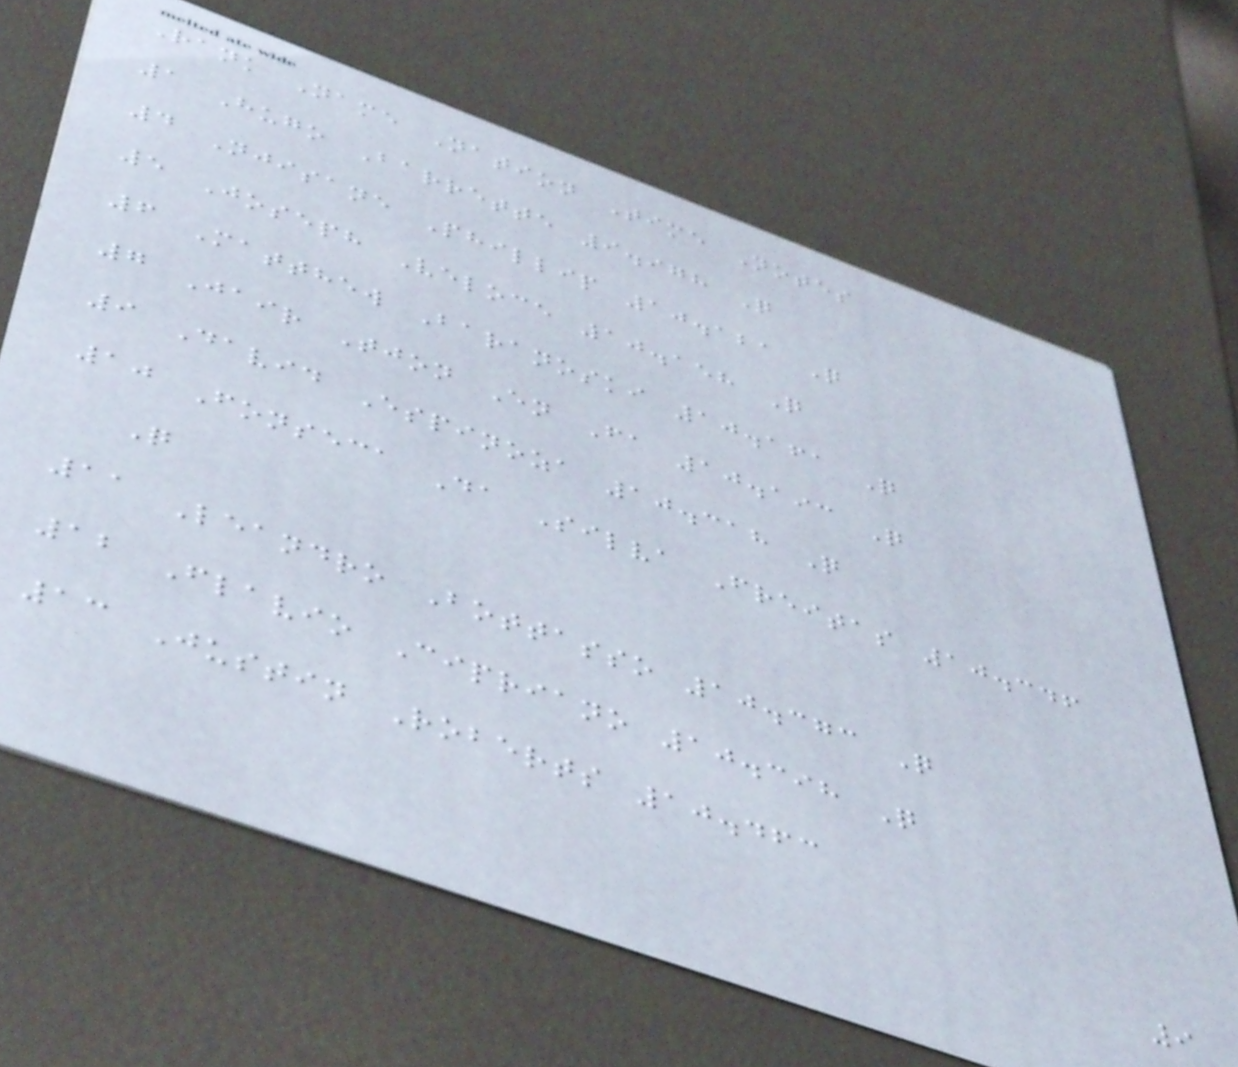Rank Name Nation Time Notes
1 Hugo Barrette 9.978 Q
4 Njisane Phillip 10.121 Q
5 Joseph Veloce 10.158 Q
6 Matthew Baranoski 10.161 Q
7 Jair Tjon En Fa 10.193 Q
9 David Espinoza 10.318 Q
10 Fonseca Da Silva Freitas 10.346
Q
11 Leandro Bottasso 10.373 Q
12 Flavio Cipriano 10.398 Q
13 Justin Roberts 10.463
9
